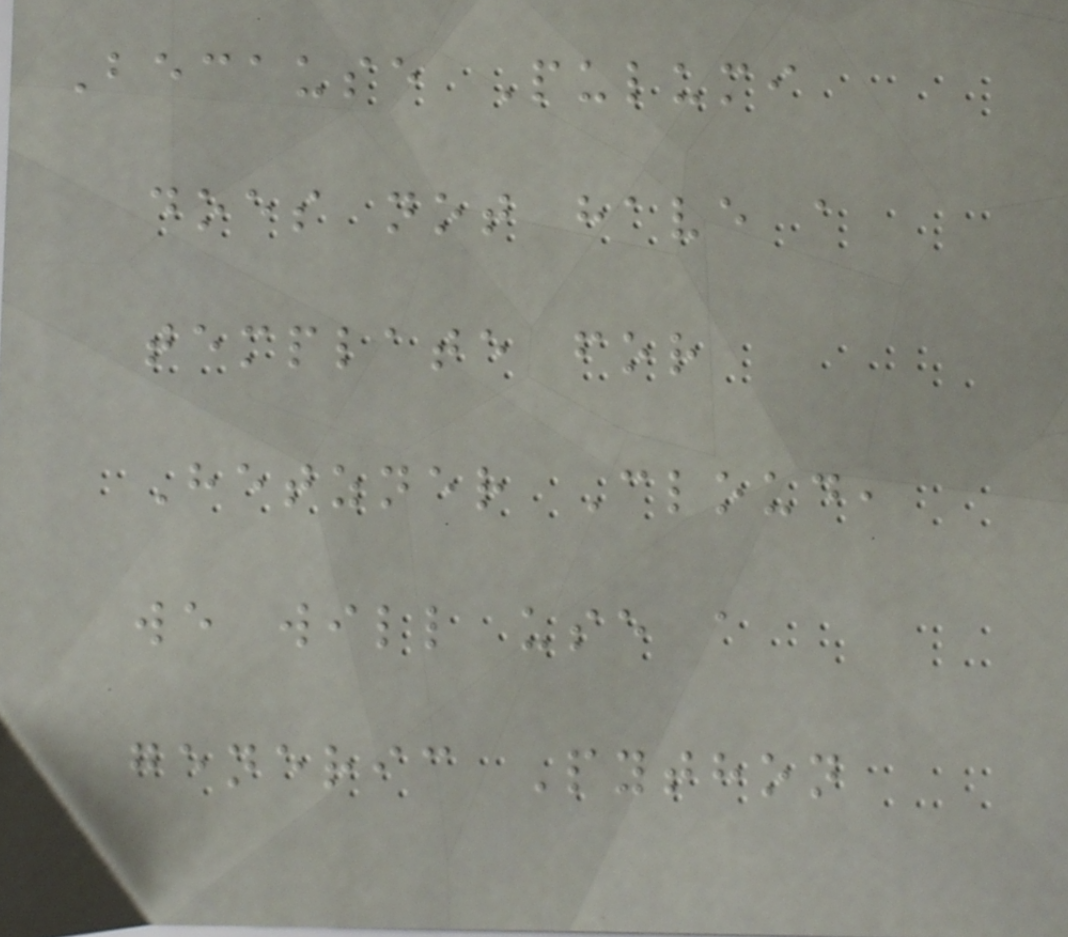Because Pulumi
does not have a
template for
Hetzner Cloud,
we will use a
generic Python
